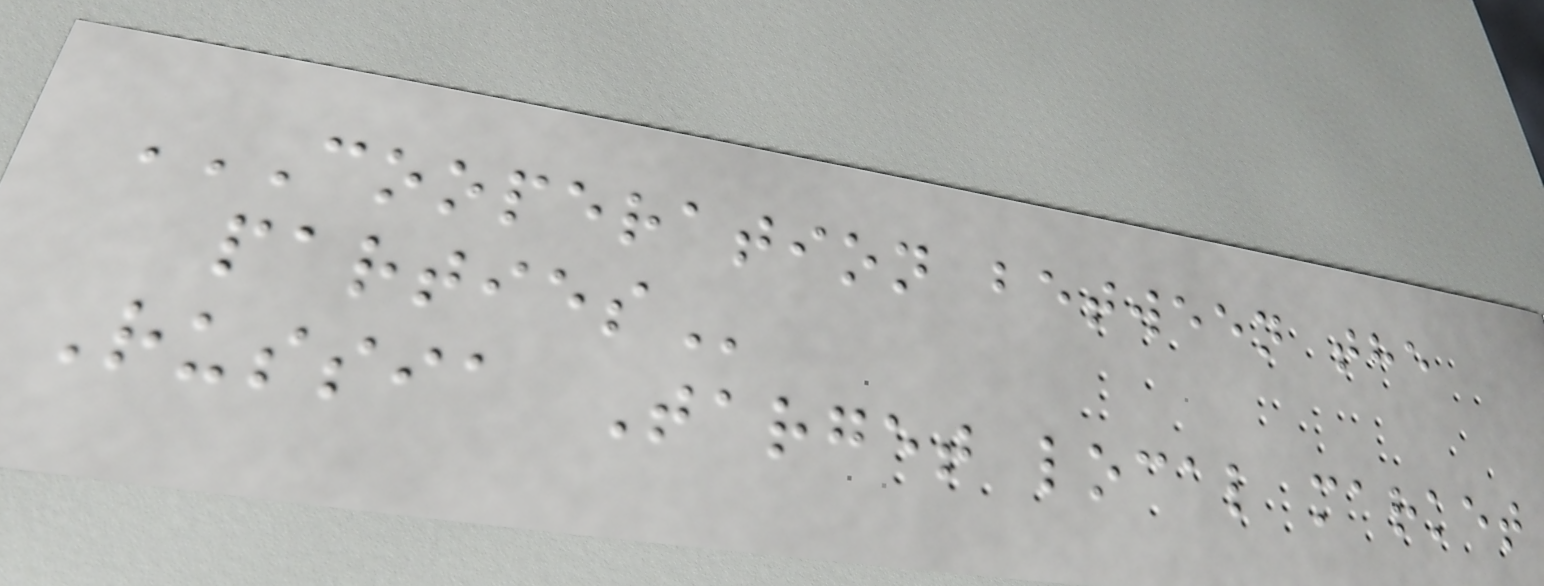COOPERATION BETWEEN THE
PARTIES
Russia Target local market
